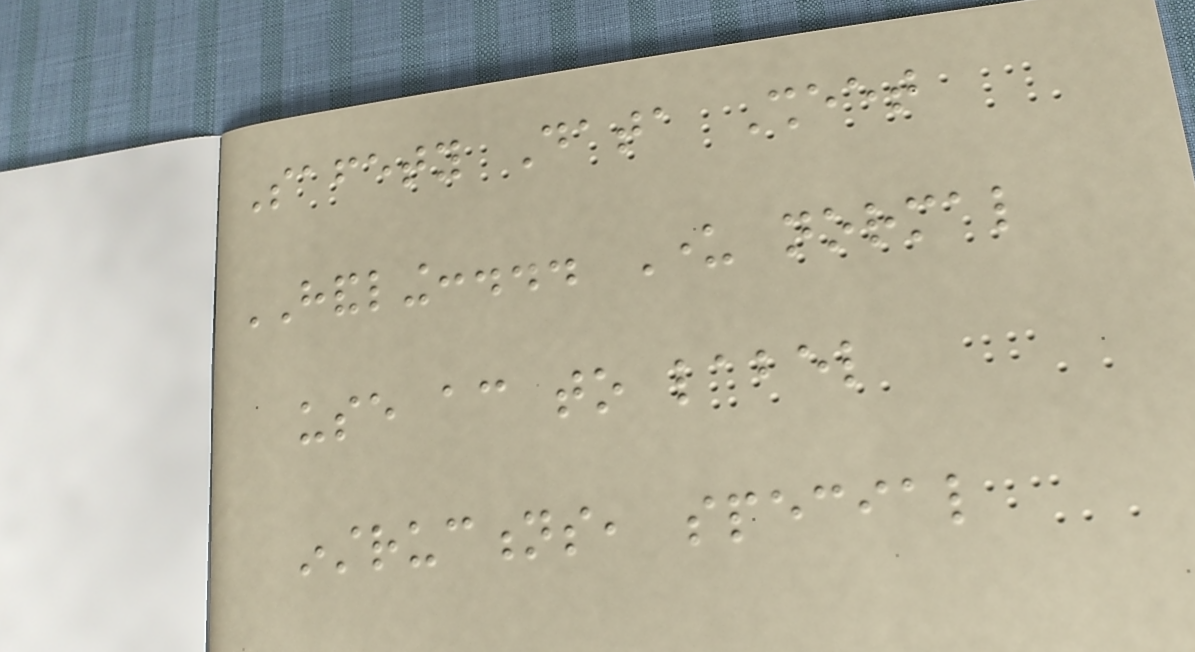Safety Data Sheet
HANDLING:... Under normal
use according to label
instructions, special
